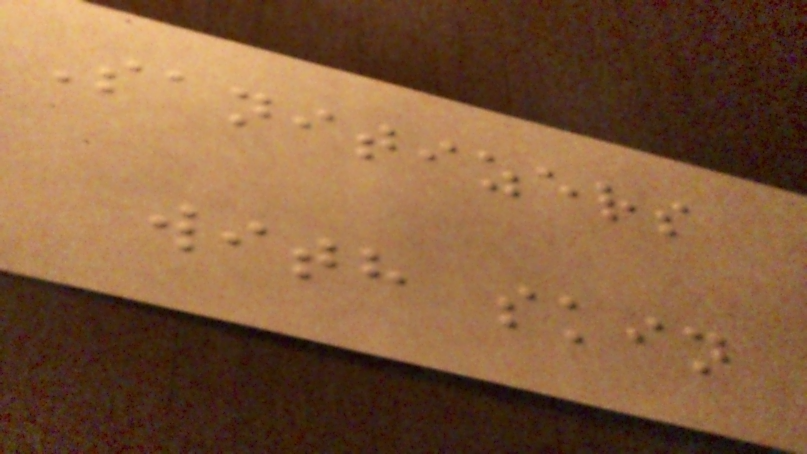Sanitizers
with skin
